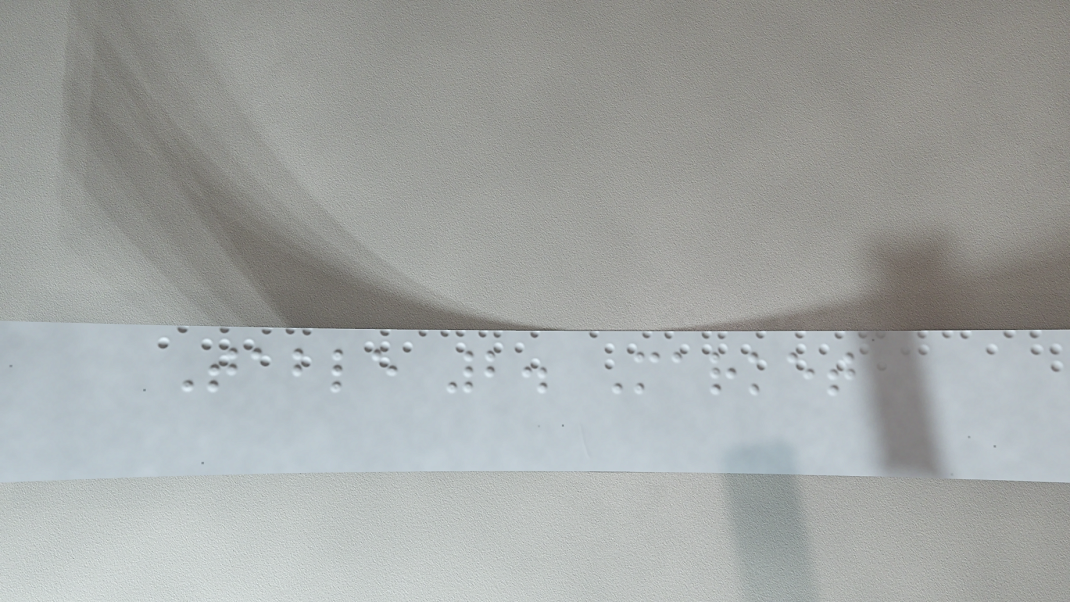Table 2. Market
